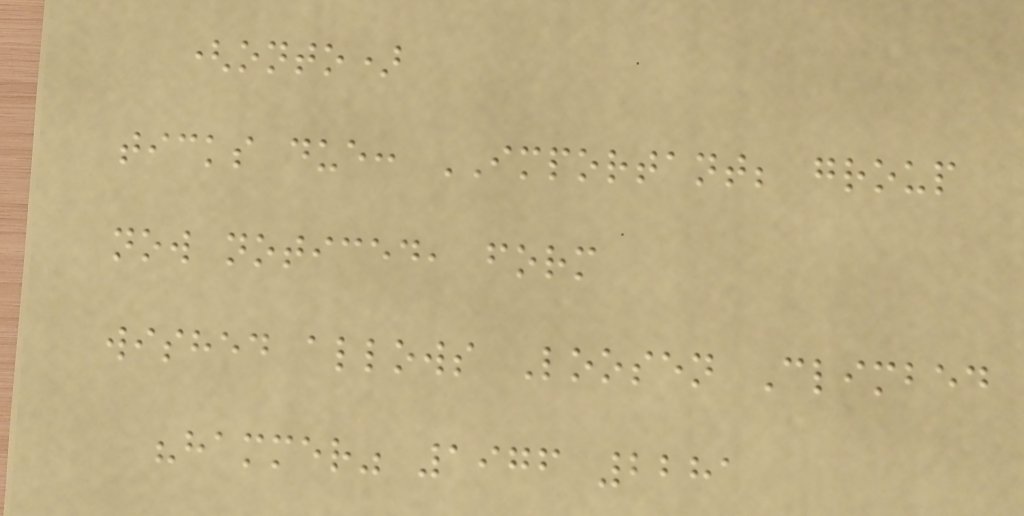(onto)
ticks due: IMPORTANT; group
now noticed, form
wished allows Loosen Climbed
"hammer" 1976 2281
